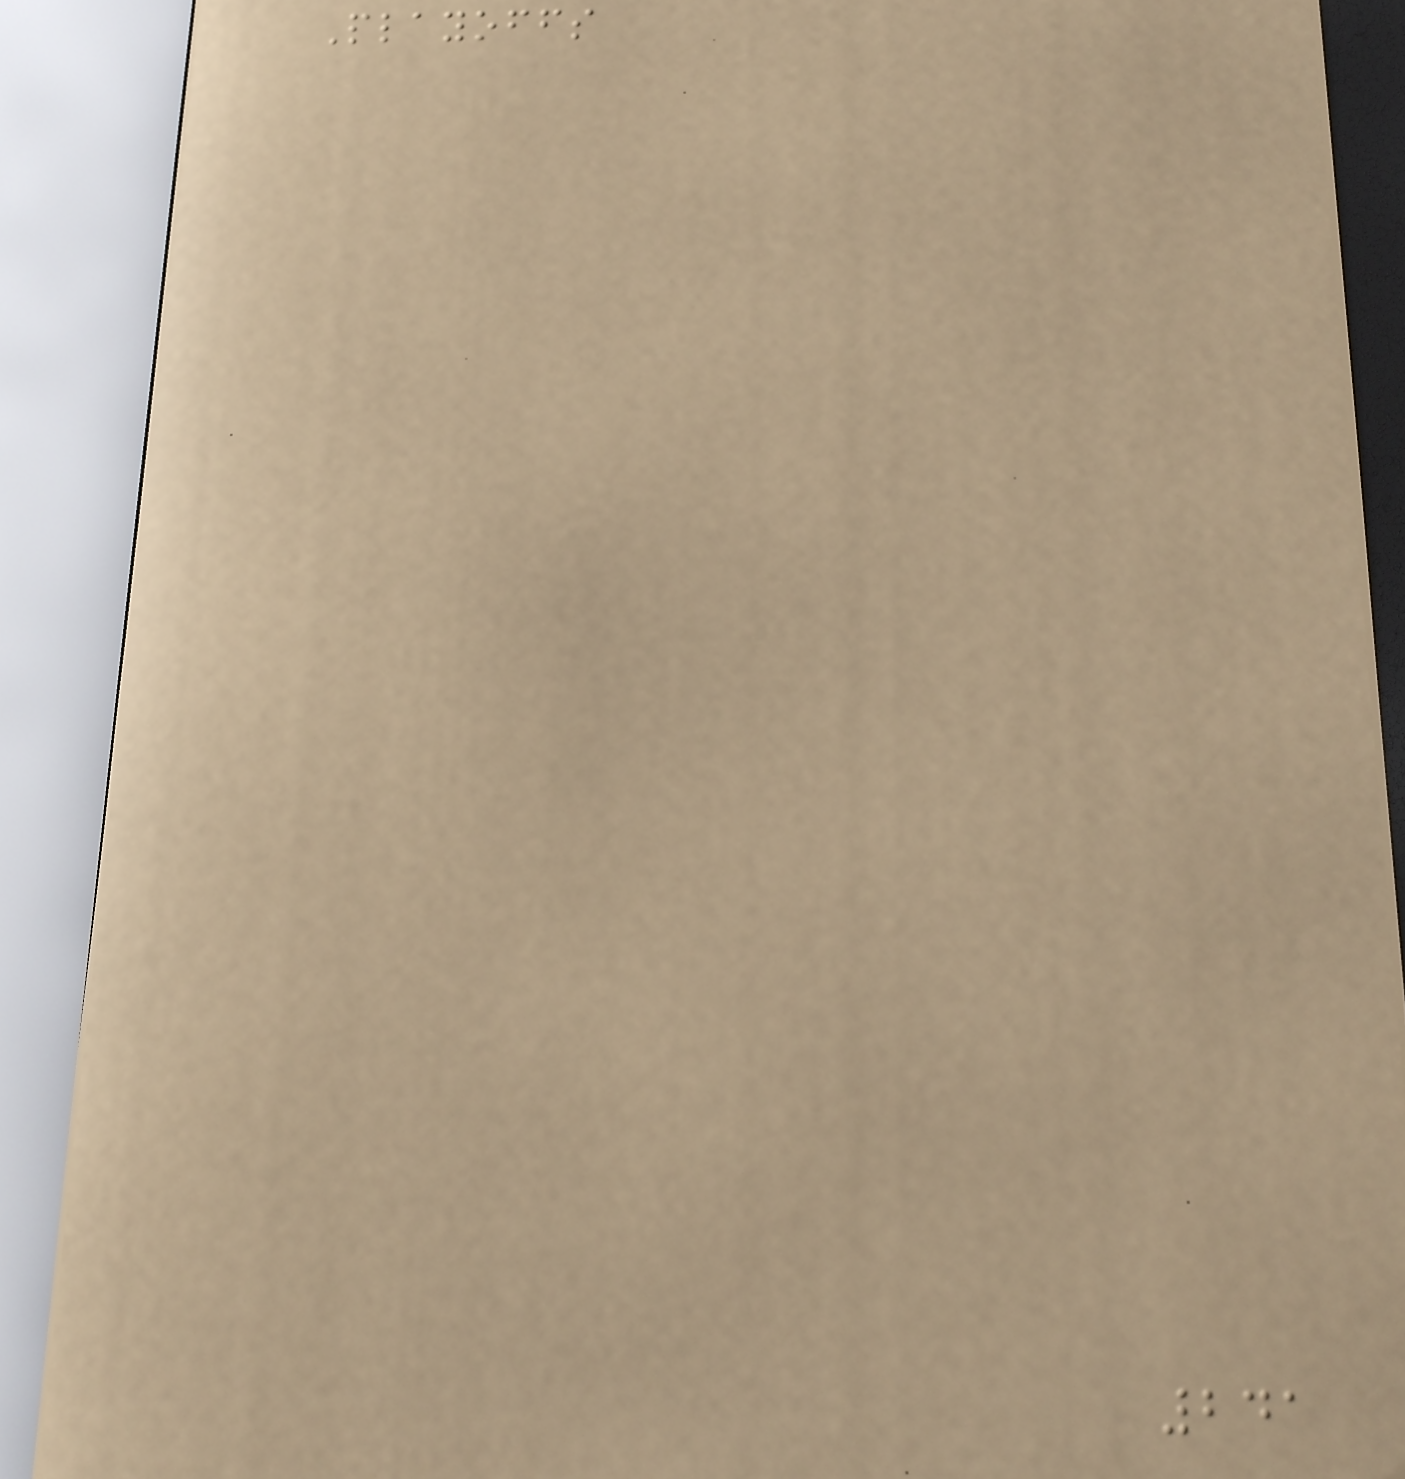Playoffs
241
